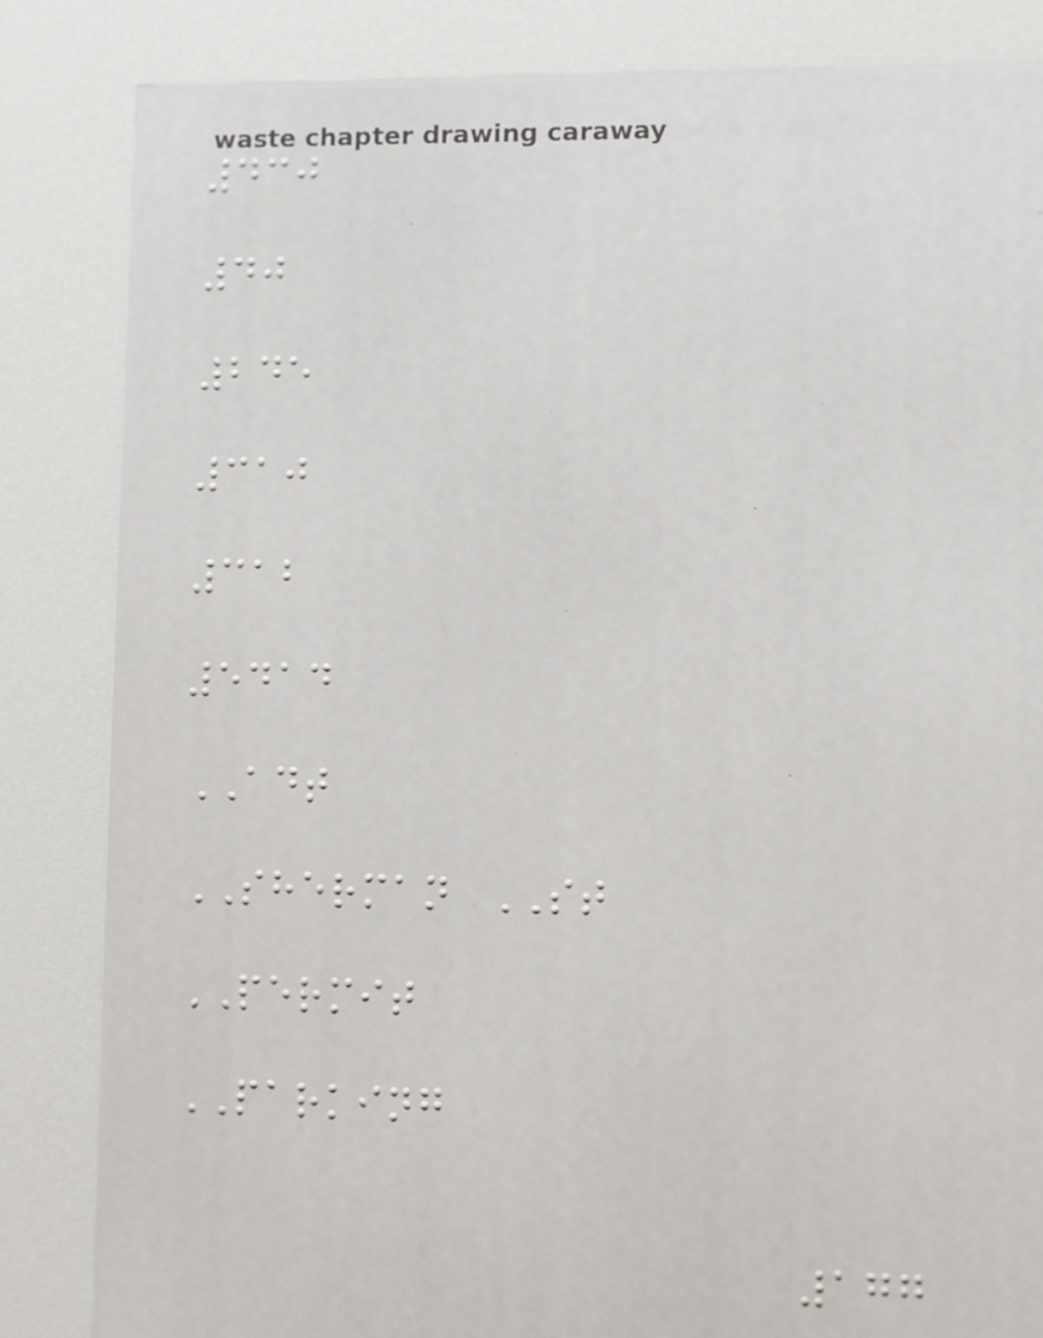430
40
245
310
312
5414
ADT
SHERMAN ST
PERMIT
PARKING
177
